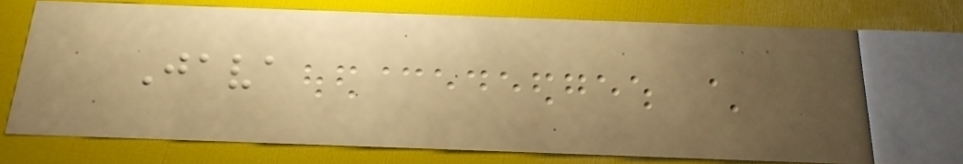Java
